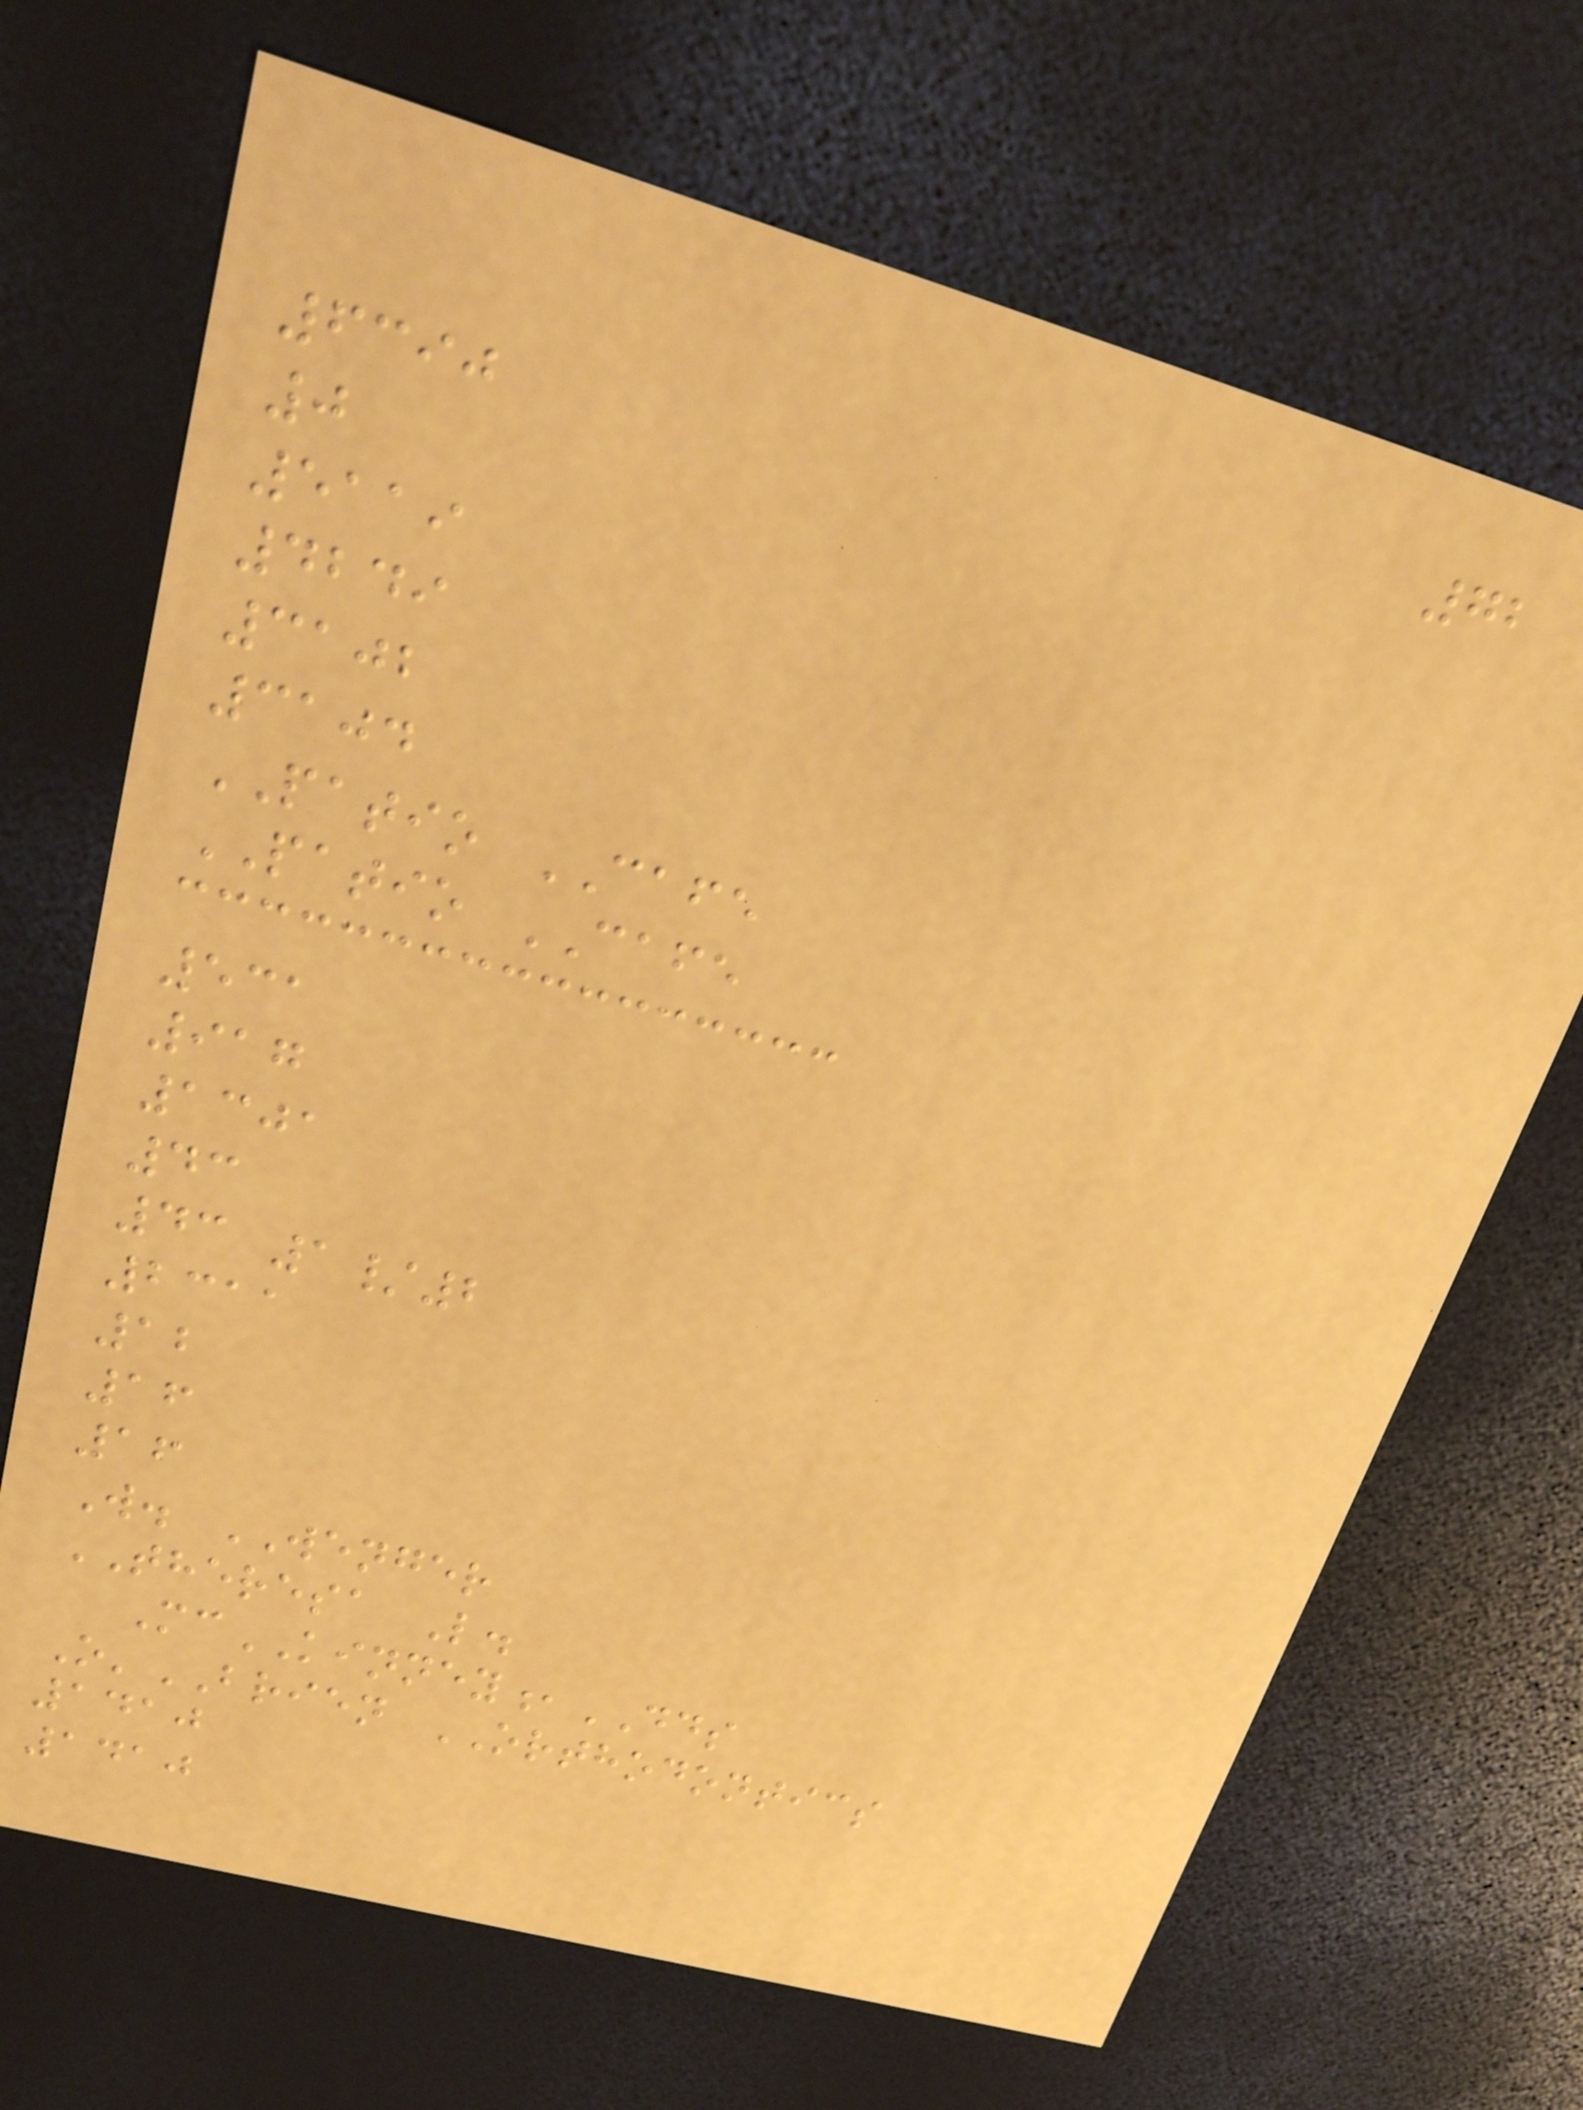72
6390
0
5119
4249
3102
3104
PATIO CAFE
PATIO CAFE
531
917
1301
43
43 1/2
2311
12
16
16
W. WENGER
THERESA L.
McKINNEY,DDS
O'BRIEN ORTHODONTICS
1410
1410
